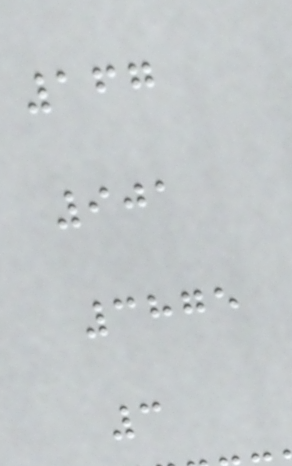167
901
3875
3
